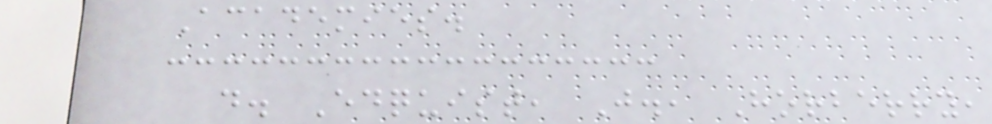Academies.
d. Edquist, J., Horberry,
